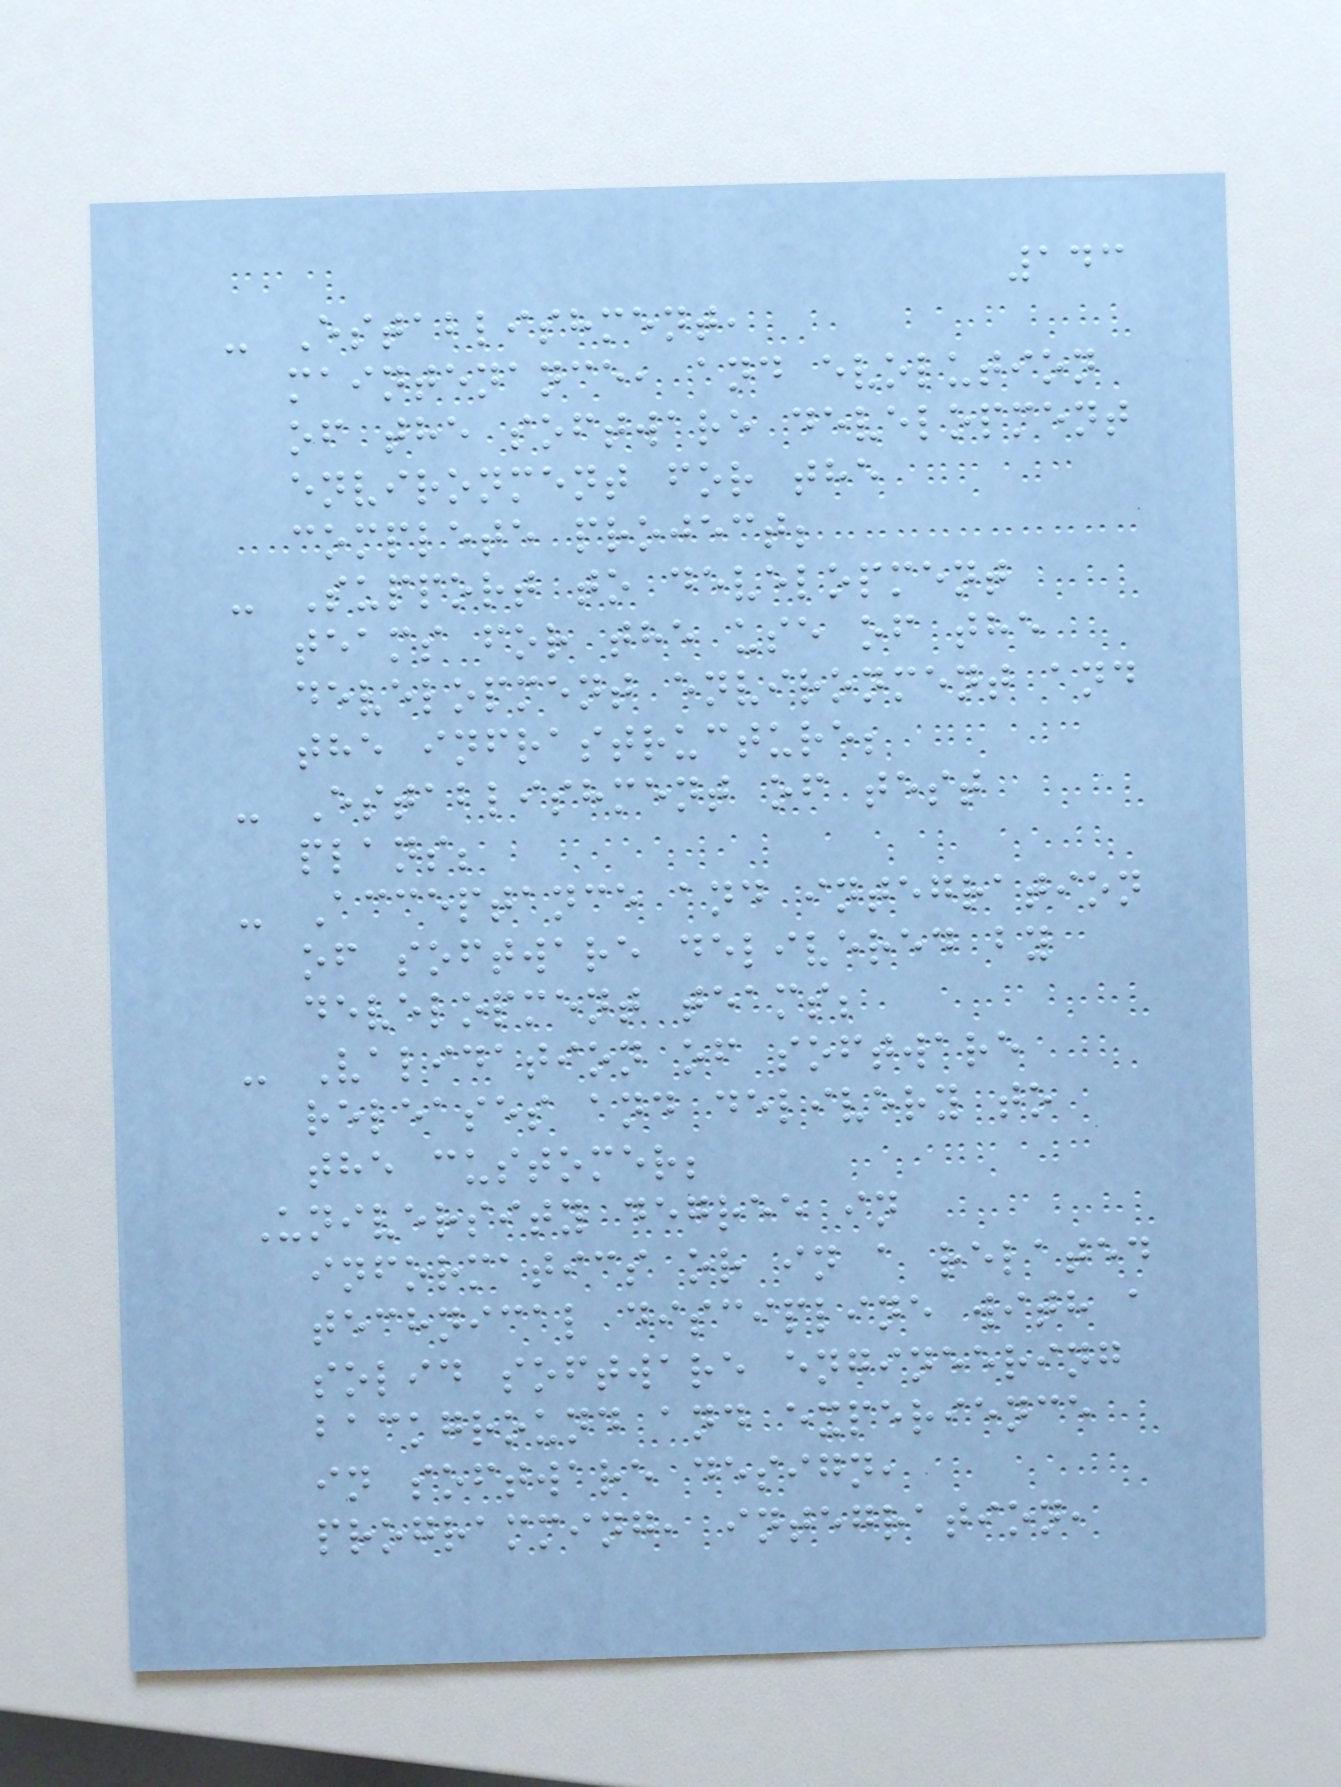143
- Establishment,
maintenance, and evolution
of the software development
environment for the
complete project;
- Support to development
teams for the use of the
development environment and
the infrastructure;
- Establishment of test
plans;
- Acceptance and integration
of software delivered by
development teams;
- Validation of software
releases and delivery to
the customer;
University degree in
informatics or in a related
technical discipline with a
solid software engineering
background and experience
in software design,
programming, integration,
